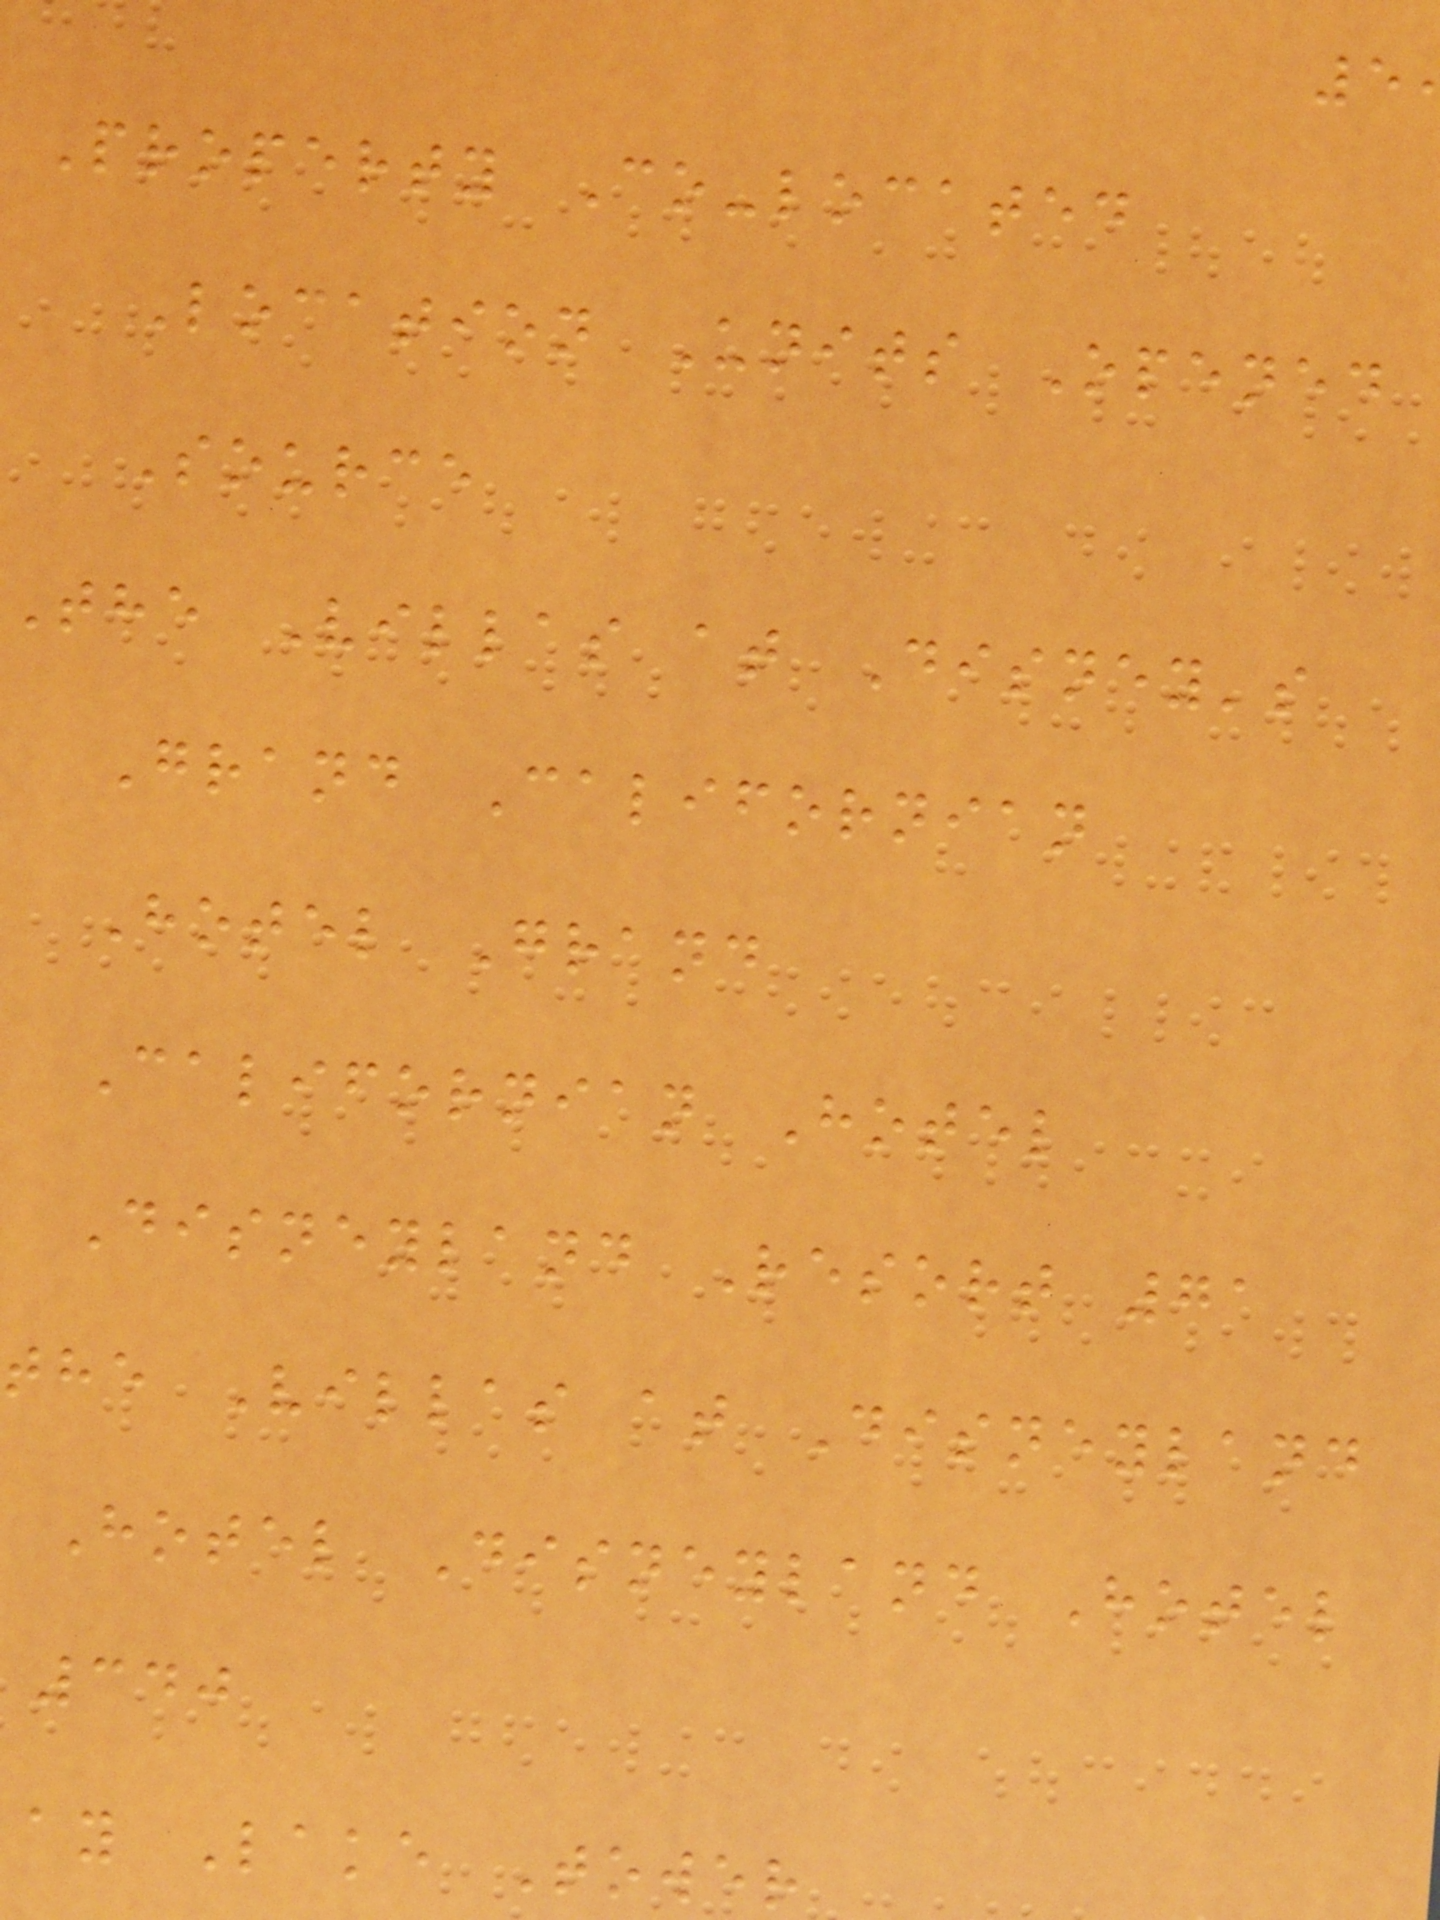Property Co-located
Location Units Opened
Source
The Villas at Disney's
Grand Californian
Hotel Grand
Californian Hotel
Disneyland Resort 71
the Villas at Disneyland
Hotel Disneyland Hotel
340
ay Lake Tower
